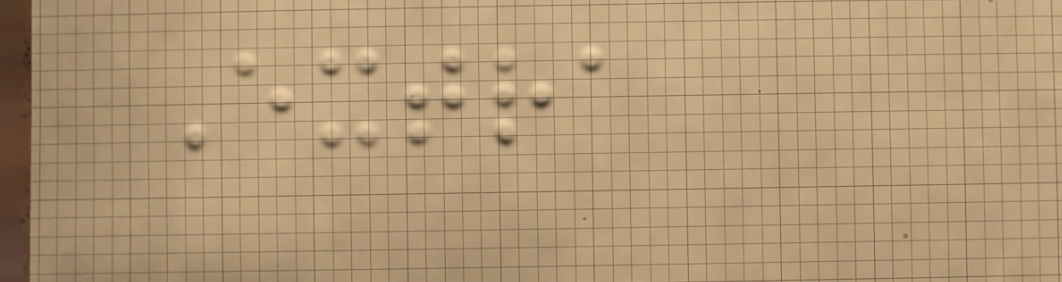Extra
